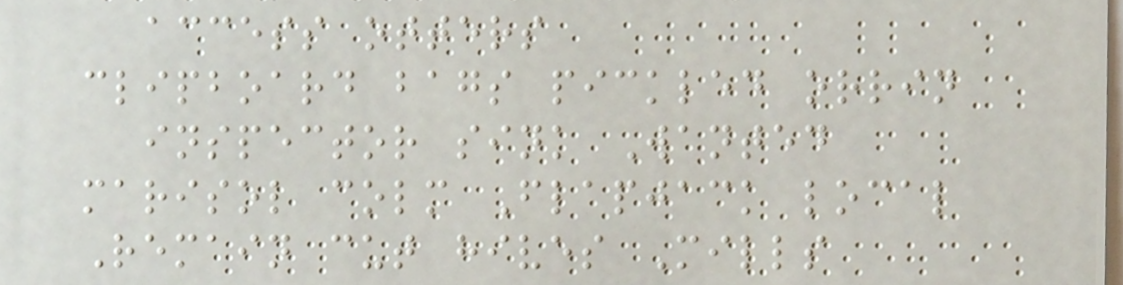access otters
clipboard bags pickled orrin
inspector sink Wanted
marisol colm Flapjack local
Remain cut hives Mills
